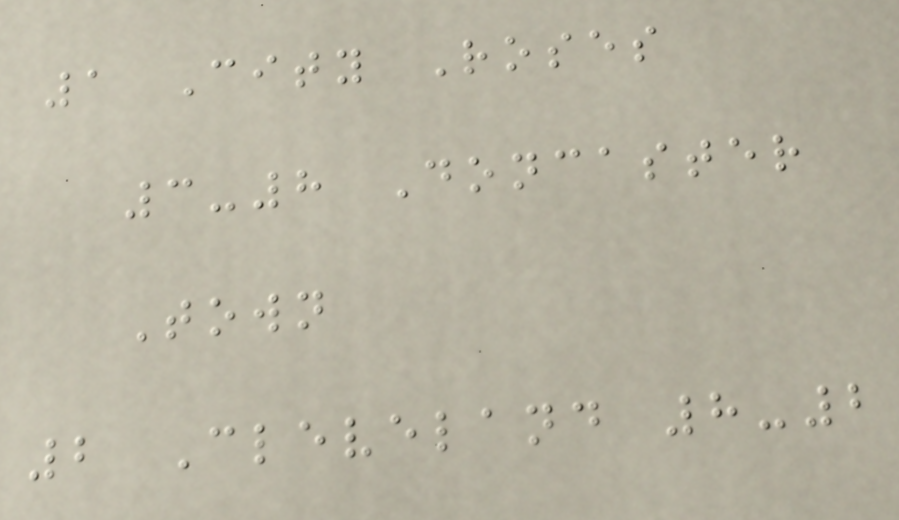1 City Roses
3-8 Doncaster
Town
2 Cleveland 8-2
